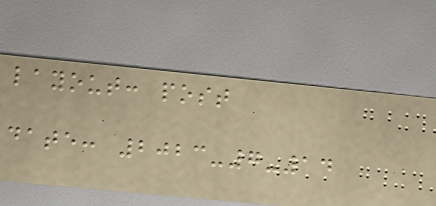layout: post
date: 2023-7-14
